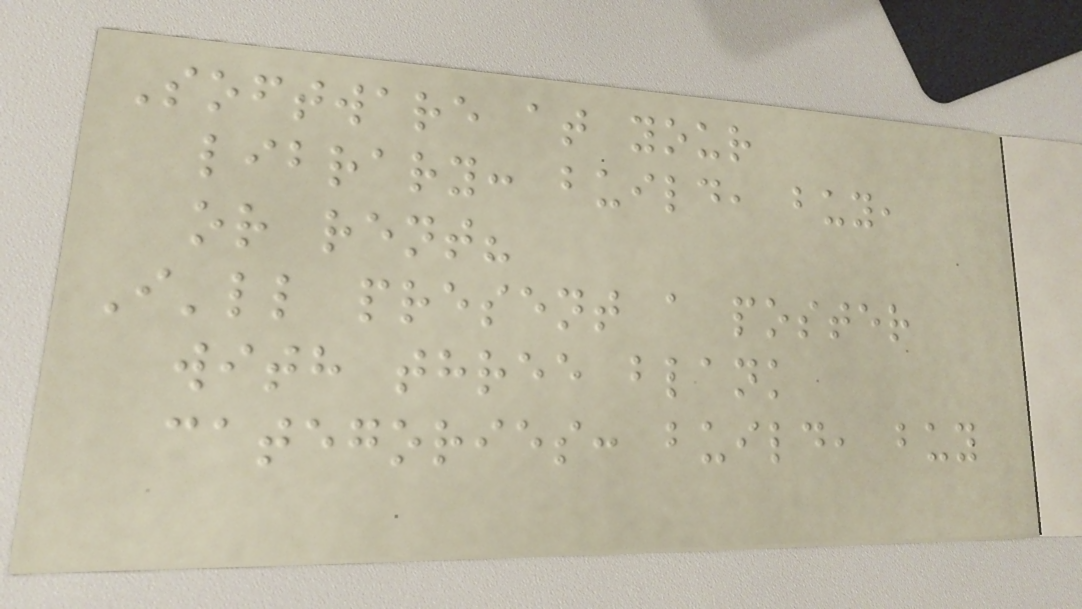Software at your
library: build, buy,
or rent?
I'll present a poster
with three blank
categories: build, buy
